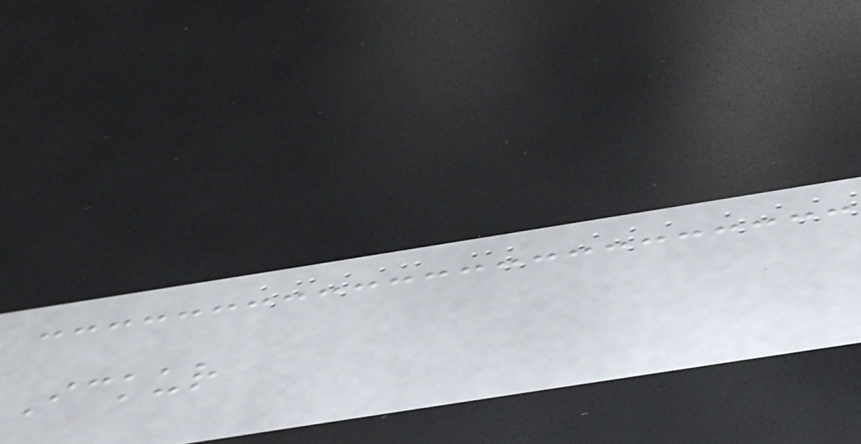Ickur
